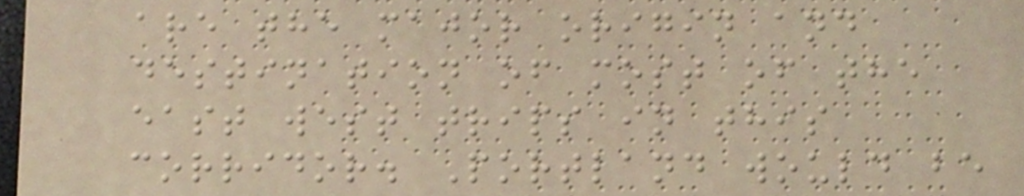are the major origin and
destination of most of the
east west trips in this
corridor. Portland would be
